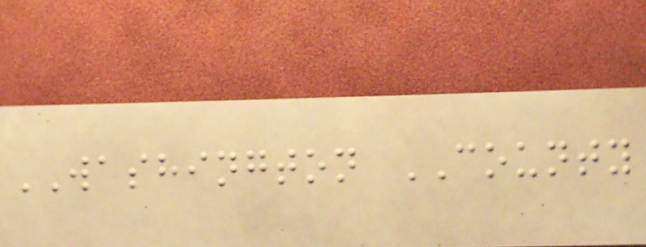WASHINGTON COUNTY
